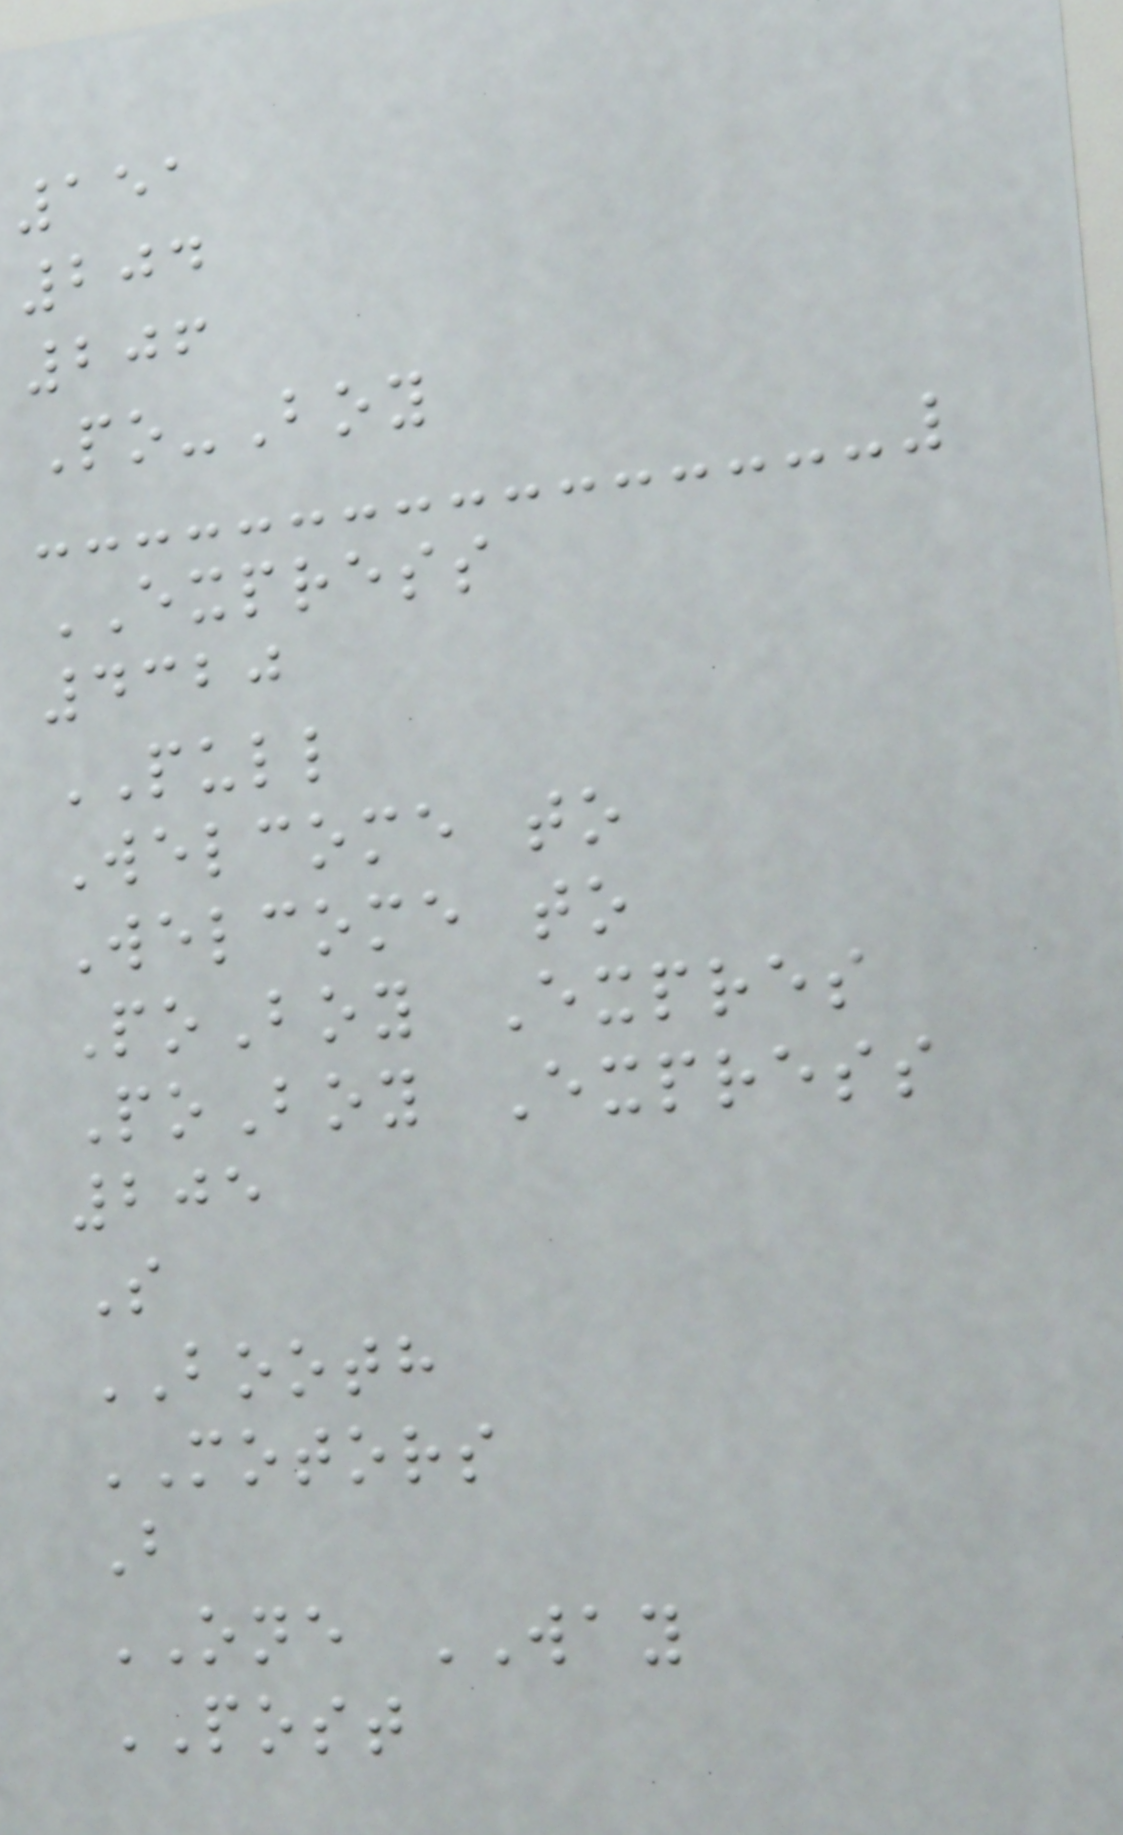151
204
206
Po-Boy
EXPRESS
4320
PULL
Welcome to
Welcome to
PoBoy Expres
PoBoy Express
205
S
BOOTH
MOTORS
B
ONE WAY
POST
